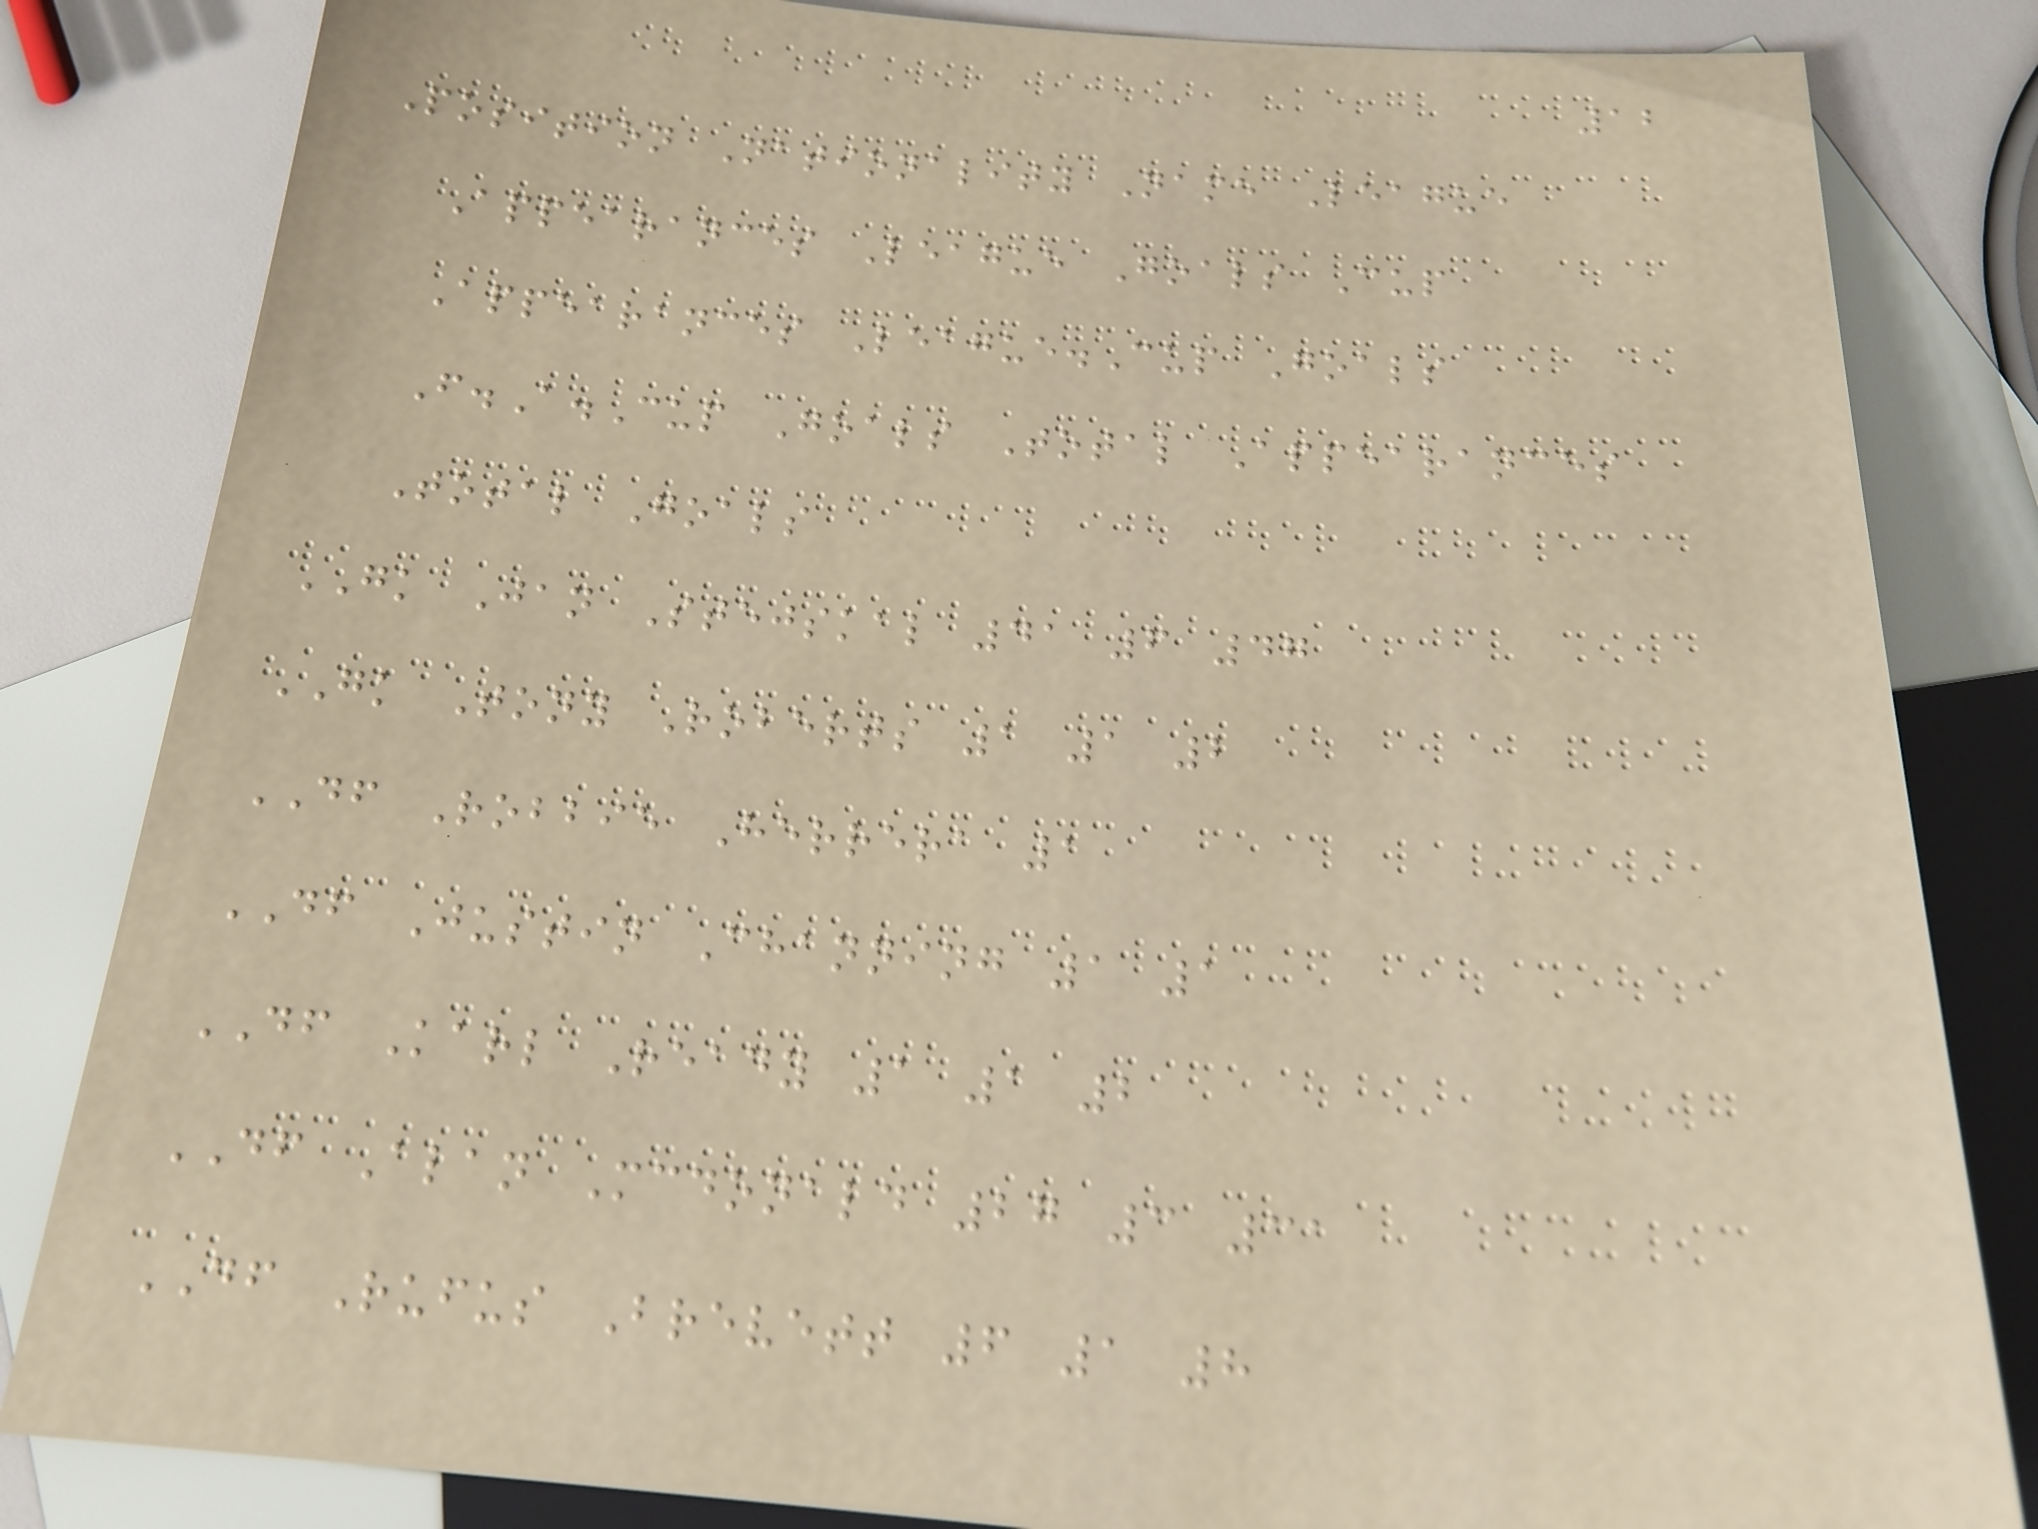12
Position Nationality Name League
Appearances League Goals Cup
Appearances League.Cup Goals
F.A.Cup Goals Total Appearances
Total Goals
GK Jan Stejskal 41 6 47
GK Tony Roberts 1 1 2
DF Robbie Herrera 1
DF Justin Channing 1 1
DF Karl Ready 1 1 2
DF Alan Mcdonald 27 3 31
DF Rufus Brevett 6 1 8
